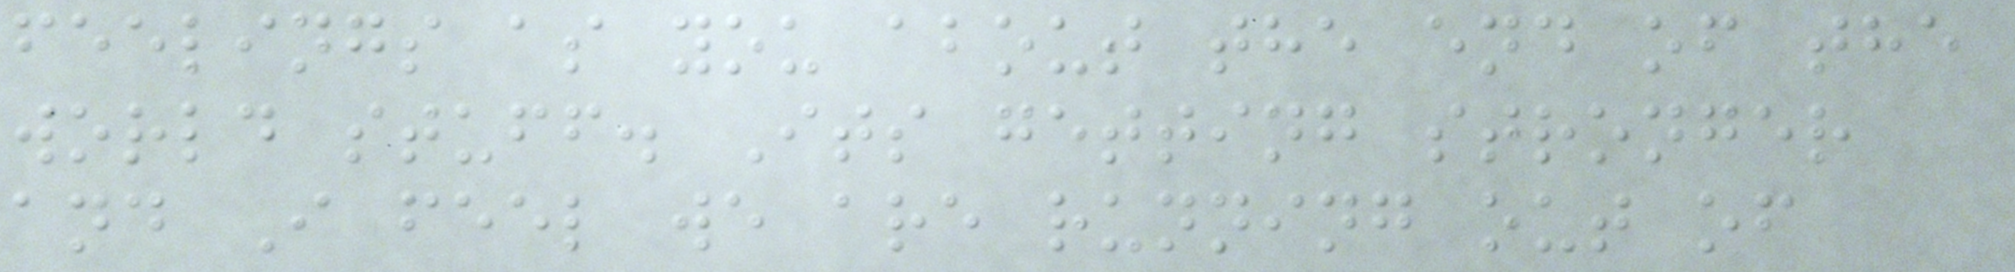feelings as you about the end of the
world stuff. Its getting stronger
and I feel we are running out of
